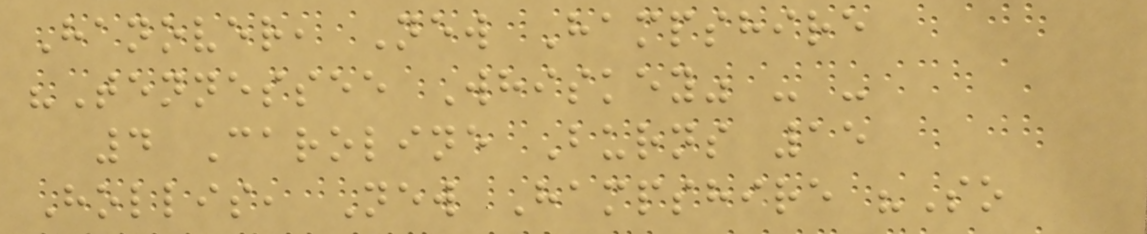Hanover, New Hampshire
"Tennessee Whiskey" - -
4 Caroline Burns 15
Hollis, New Hampshire "So
